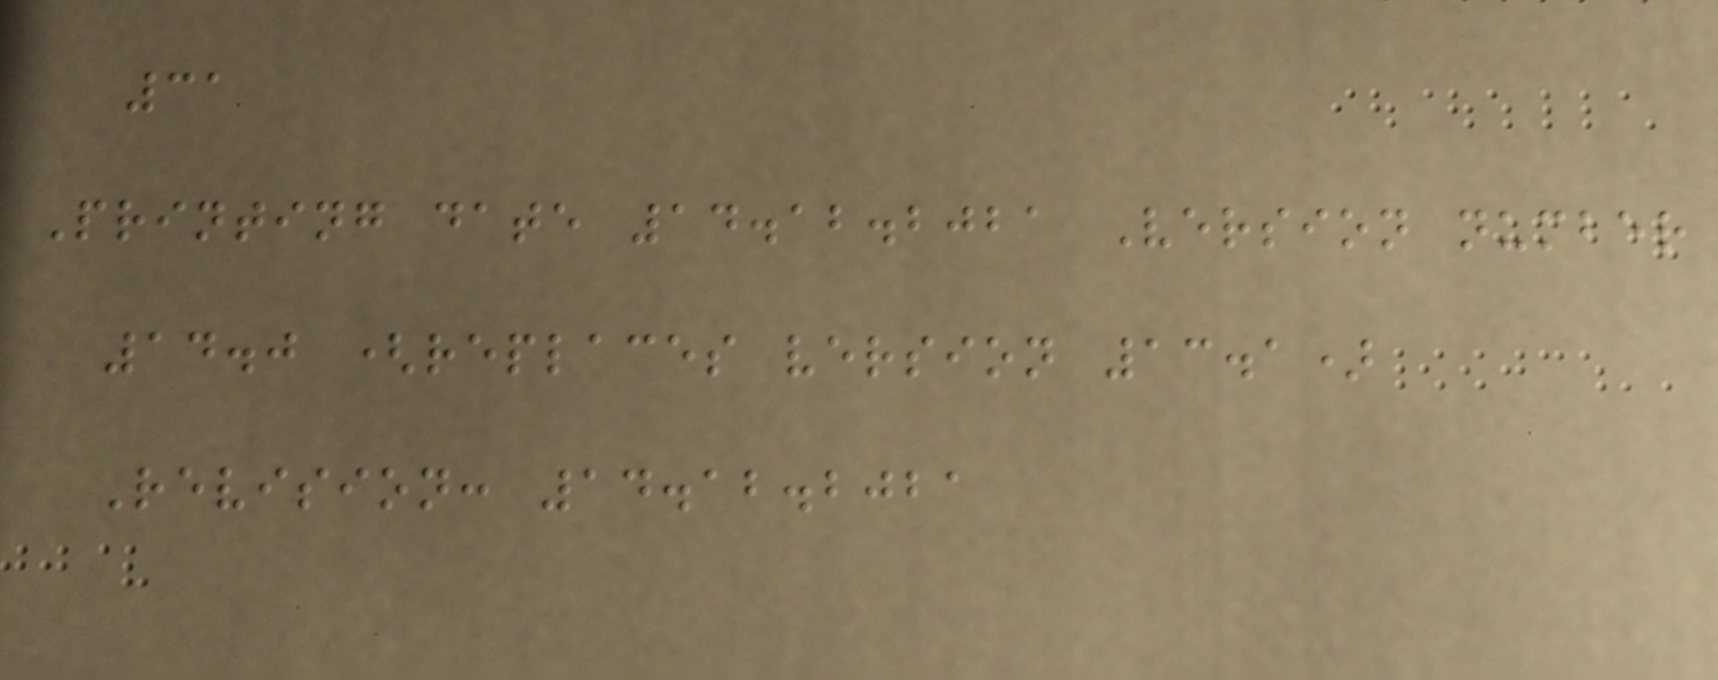31
Printing date 14.12.2021 Version number
14.0 (replaces version 13.1)
Revision: 14.12.2021
